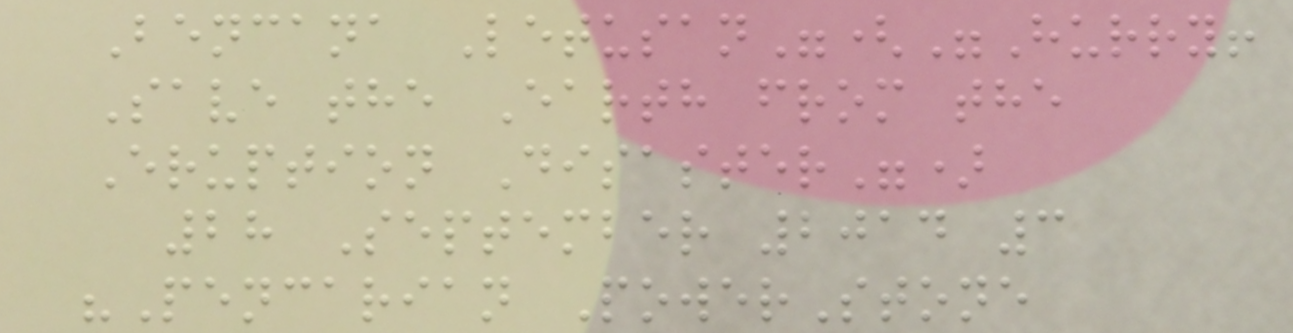Bencana Letusan"("Hurry!
Save the Earth from the
Eruption Disaster")
28 September 2014 3
"Pencarian PowerStone
